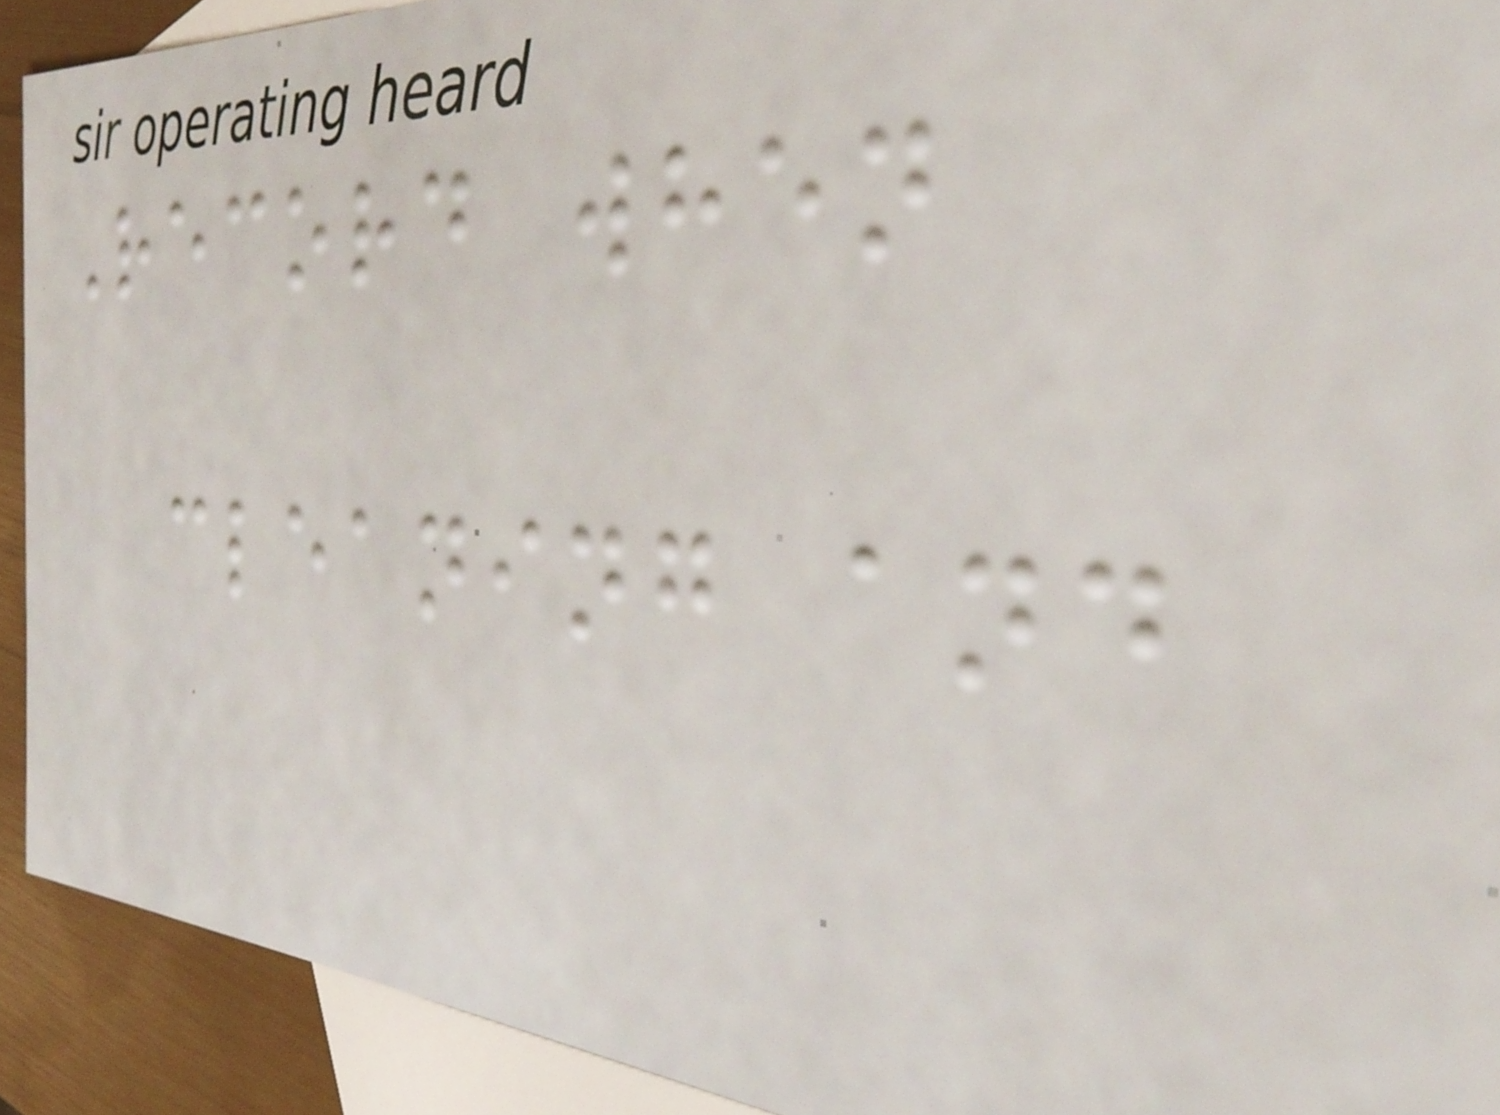Record when
cleaning and
